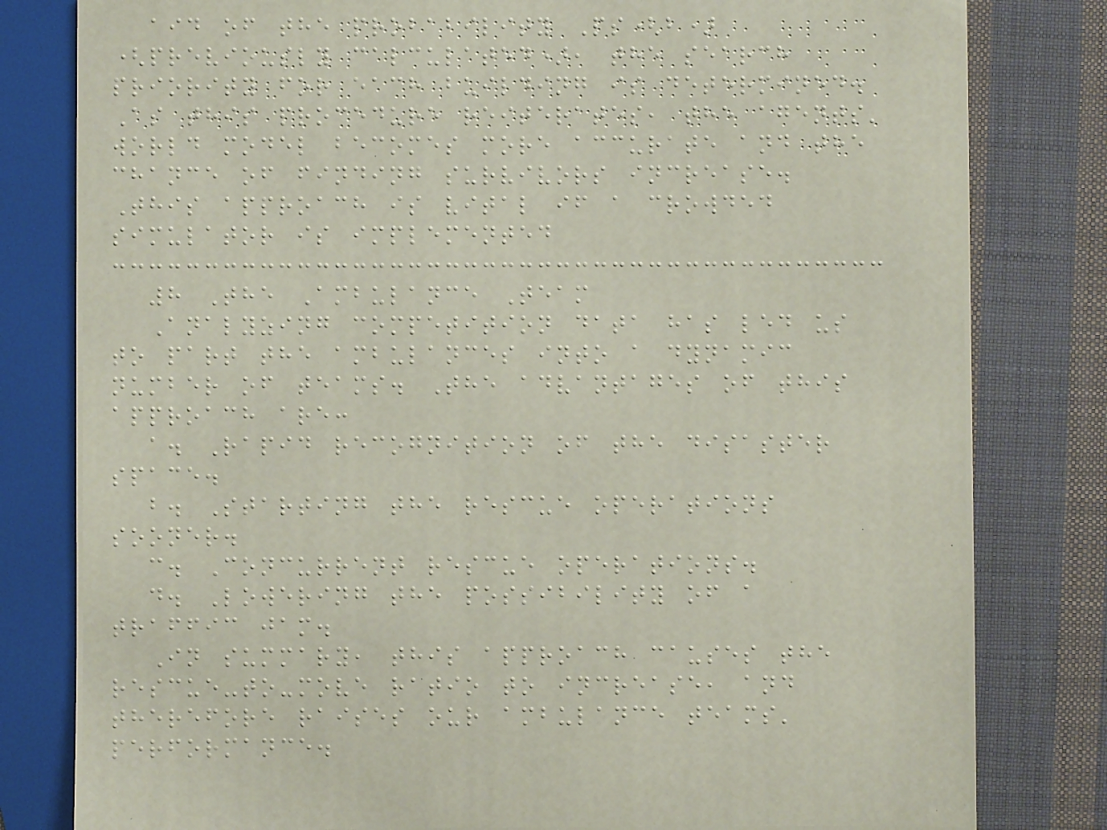aid of the probability Ps(b)
(previously calculated), the search
priority for each building is determined.
As this procedure reiterates, the agents'
world model becomes more accurate and the
chance of finding survivors increase.
This approach is vital if a crowded
simulator is implemented
8 The Ambulance Team
Analyzing competition data has led us
to part the ambulances into a dynamic
number of teams. The advantages of this
approach are:
a. Rapid recognition of the disaster
space.
b. Starting the rescue operations
sooner.
c. Concurrent rescue operations.
d. Lowering the possibility of a
traffic jam.
In summary, this approach causes the
rescue-to-move ratio to increase, and
therefore raises our ambulance teams'
performance.
